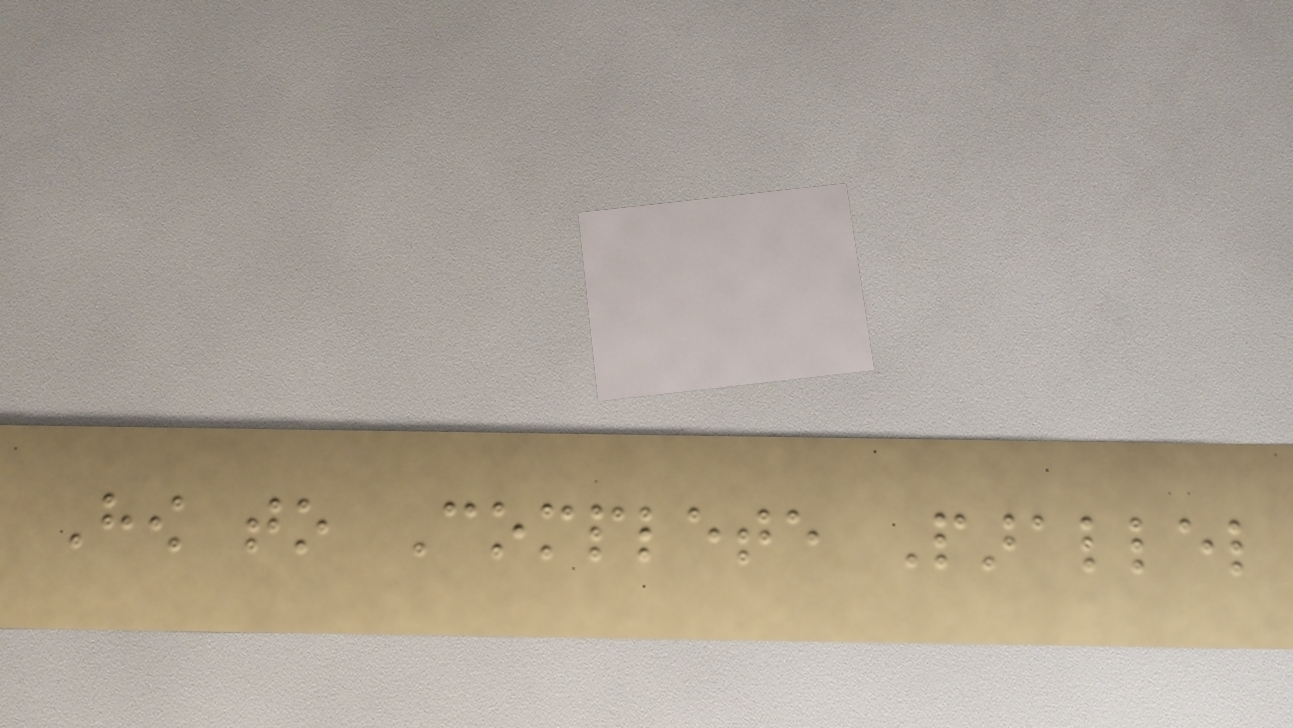How to Complete Parallel
